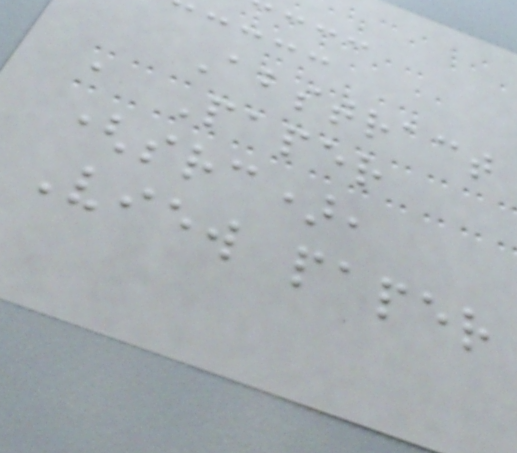Abstract
, Paper
(src),
View paper
